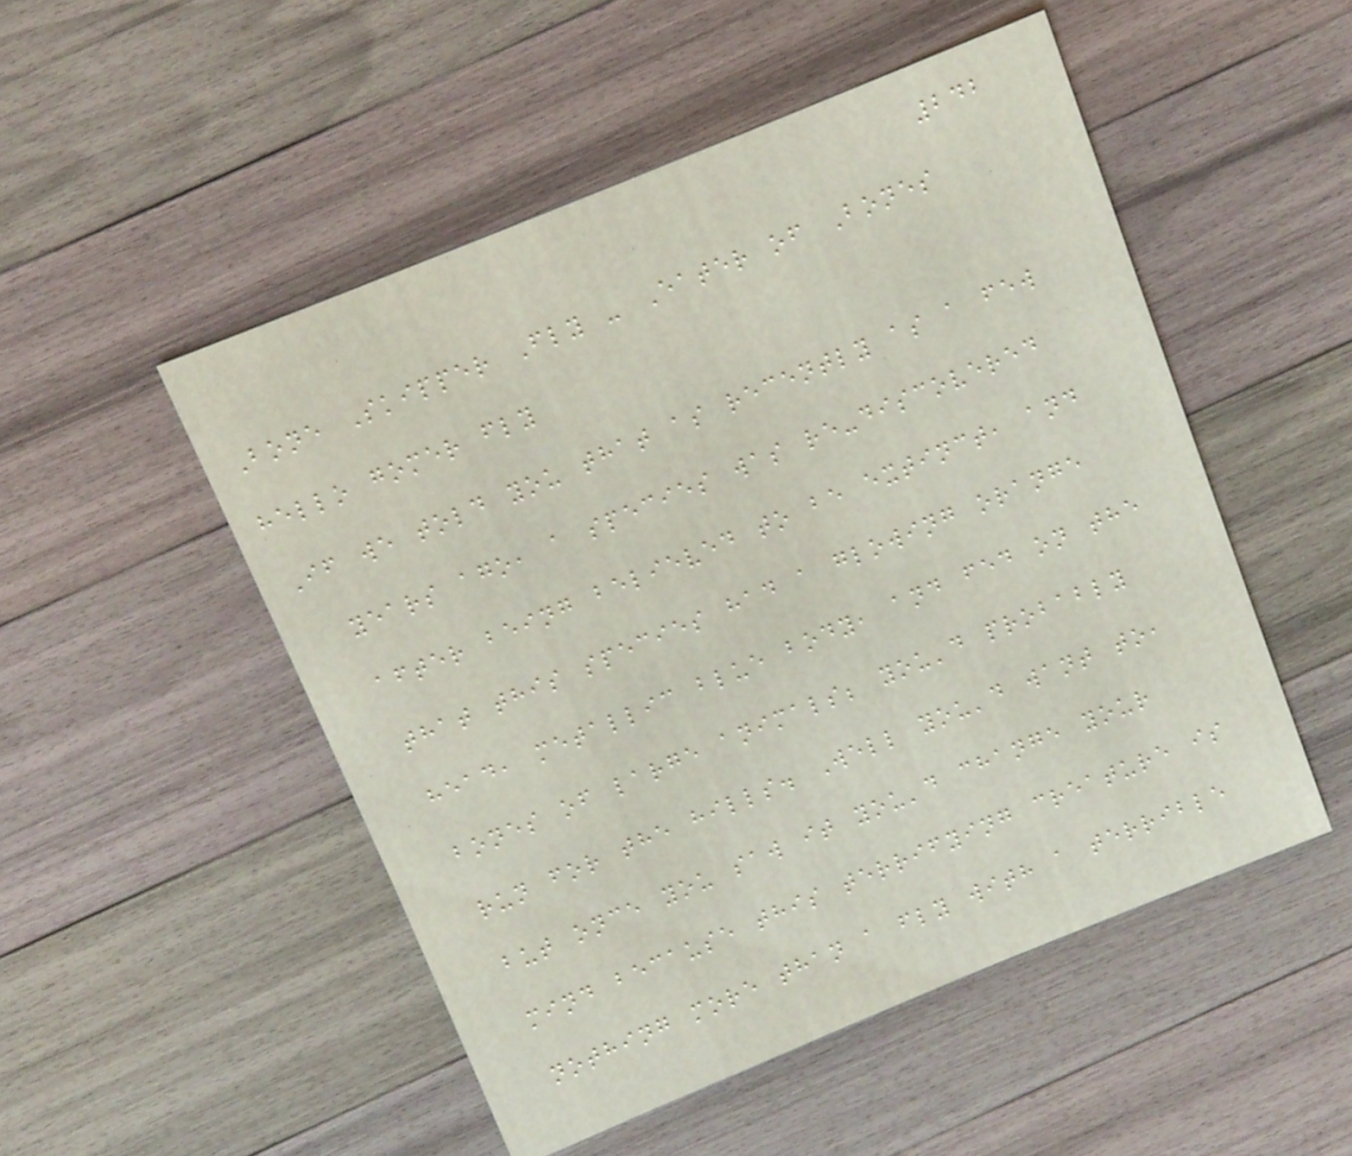242
Bone Skipper Fly - Eater of Bones
hello gomer fly
If we told you that as recently as a few
years ago, a species was re-discovered
after being believed to be extinct, and
that this species had a glowing orange
head, metallic blue body, and fed on the
bones of large animals; you'd probably
run for the hills. Well you'd want to,
but once you saw it you'd change your
mind because this terrifying creature is
nothing more than a fly with a terrible
